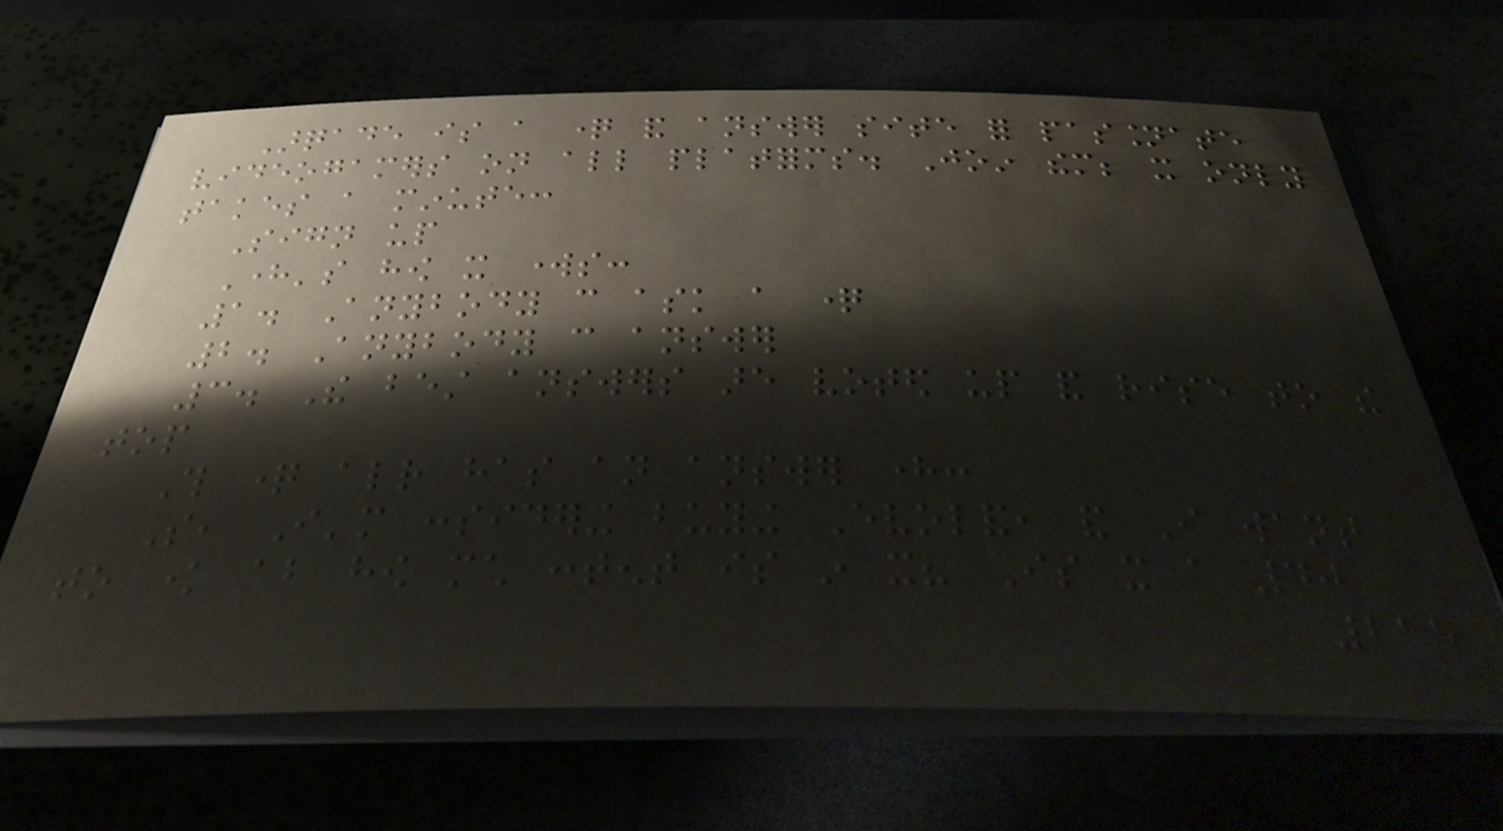Arqade is a question and answer site for passionate
videogamers on all platforms. Join them; it only
takes a minute:
Sign up
Here's how it works:
1. Anybody can ask a question
2. Anybody can answer
3. The best answers are voted up and rise to the
top
This question already has an answer here:
So, I'm considering buying Evoland, and I want
to know about how much content is in it? Is it a 40
215
